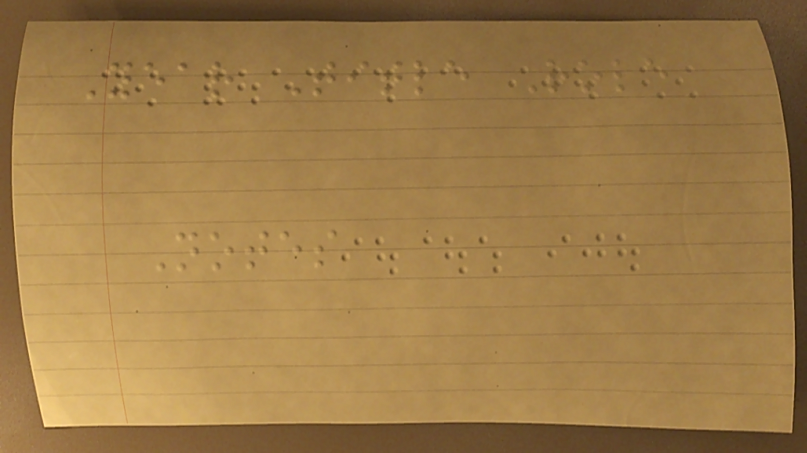Year Title Role
Notes
